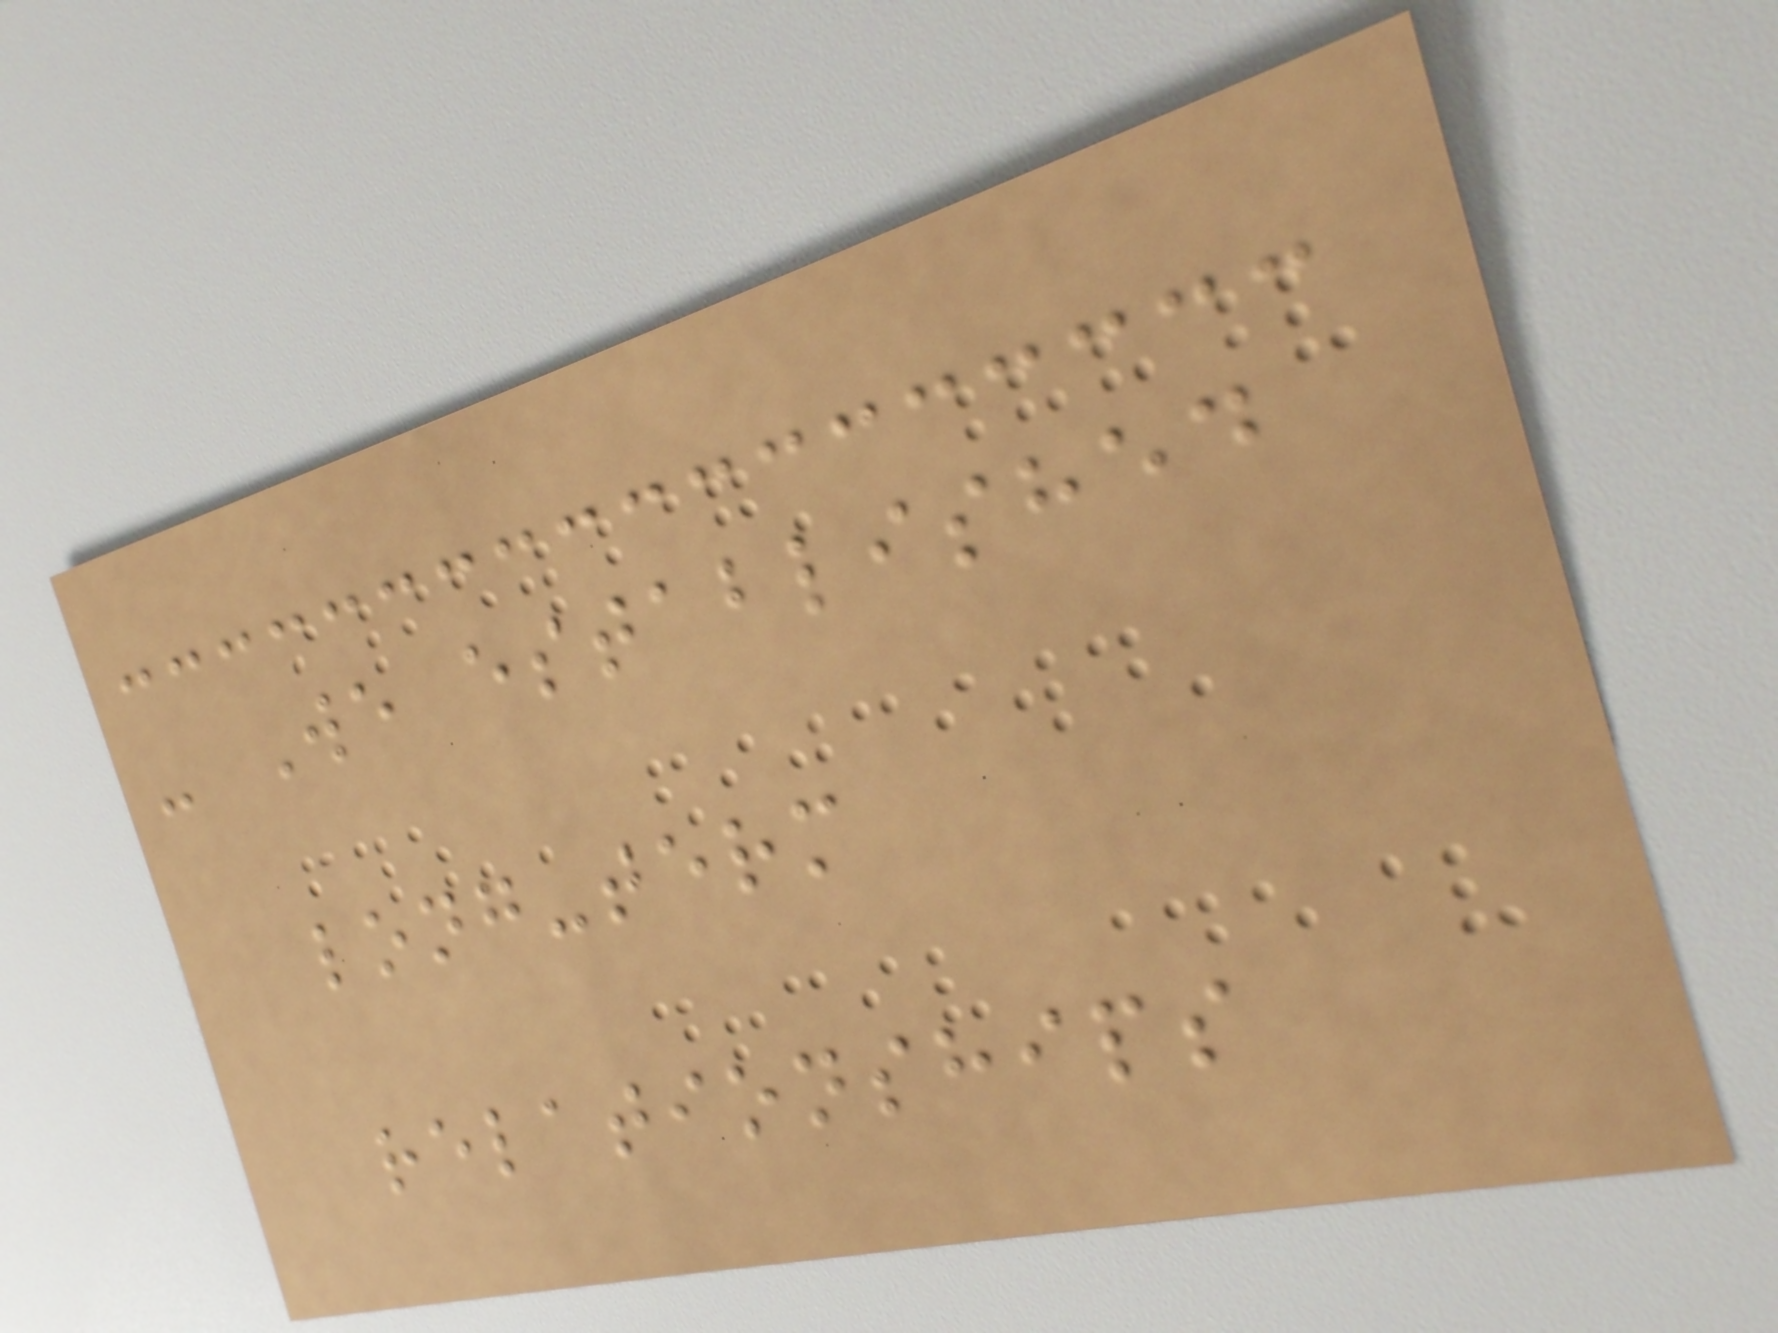- We established
long-term
relationships
